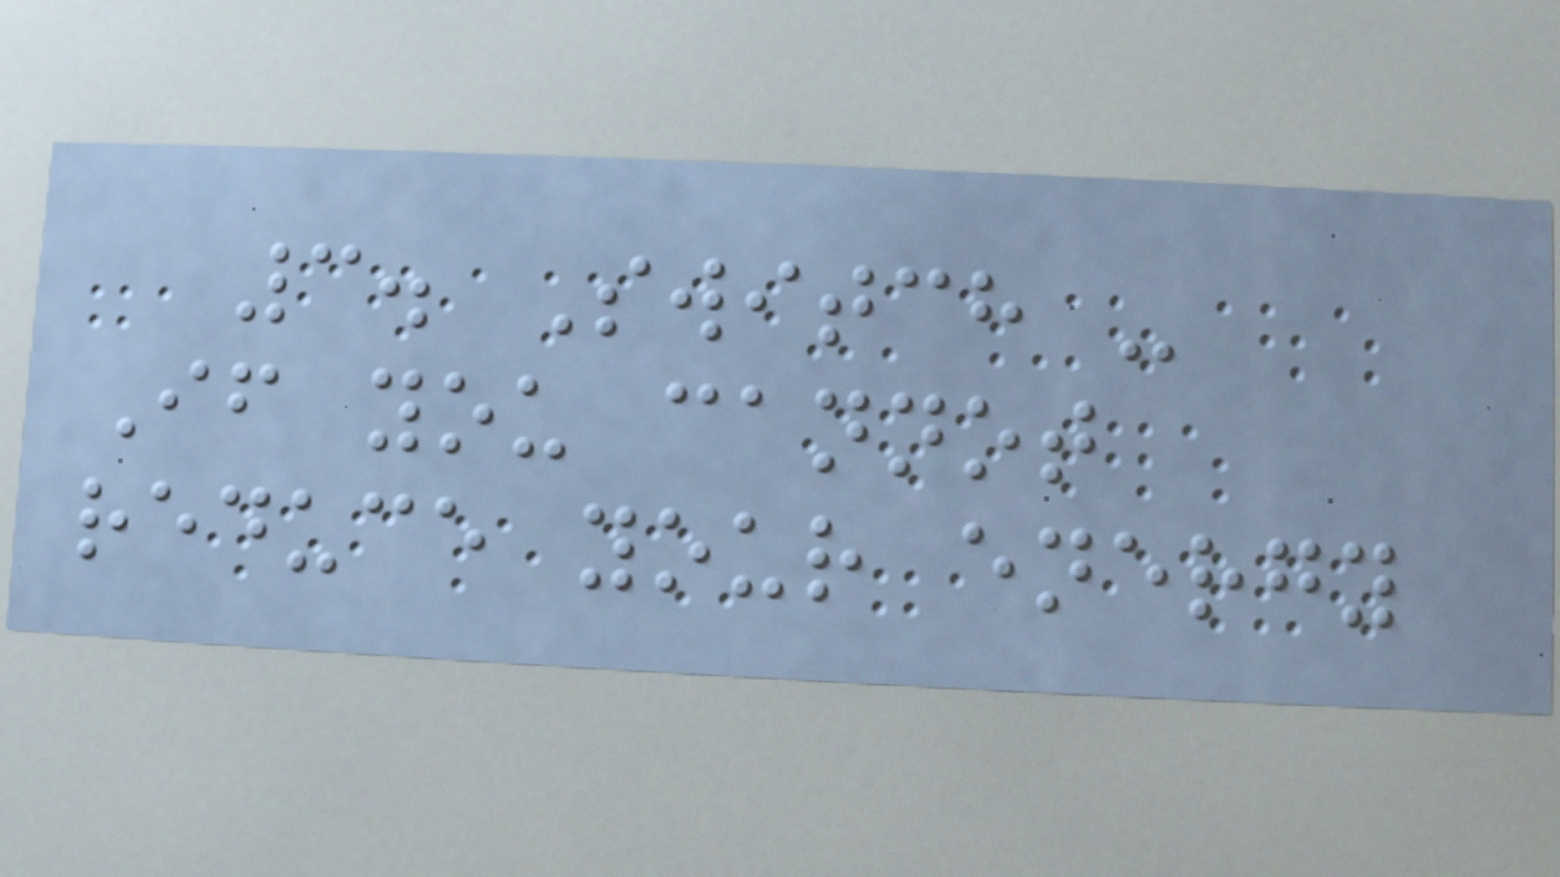3. Switch -
If you cannot
reduce your energy
